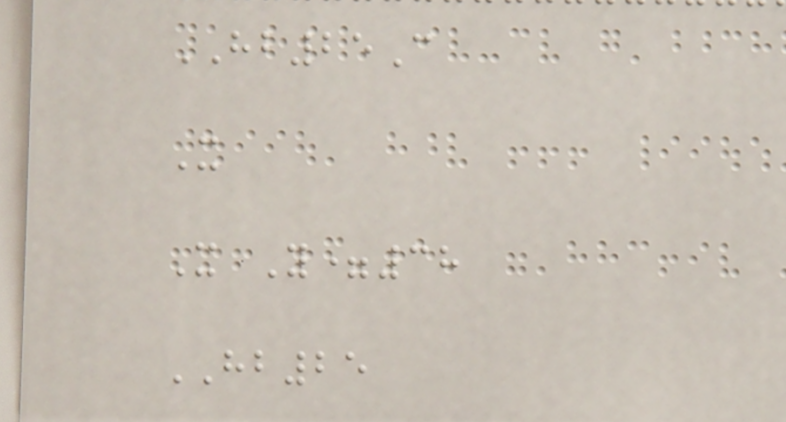HB25C
X
X Y=38
HB25
